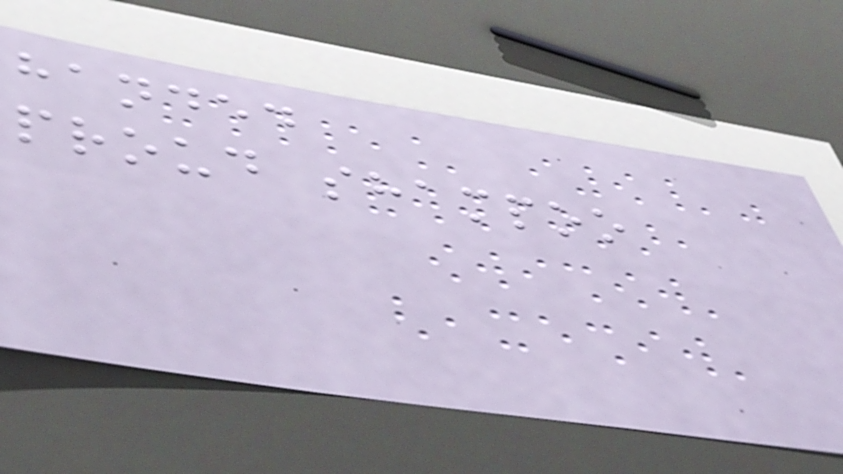handed
proud shampoo
